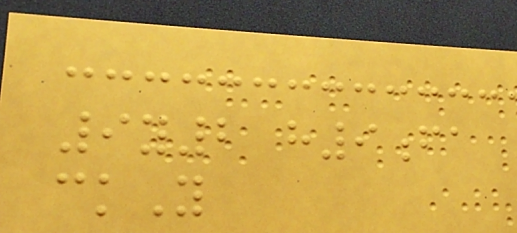9y2 h9fa
ckY
